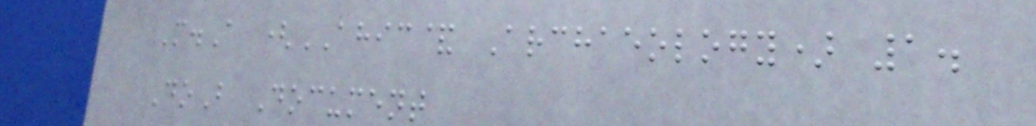M.A (AHIC& Archaeology) 1.
DoB Document
